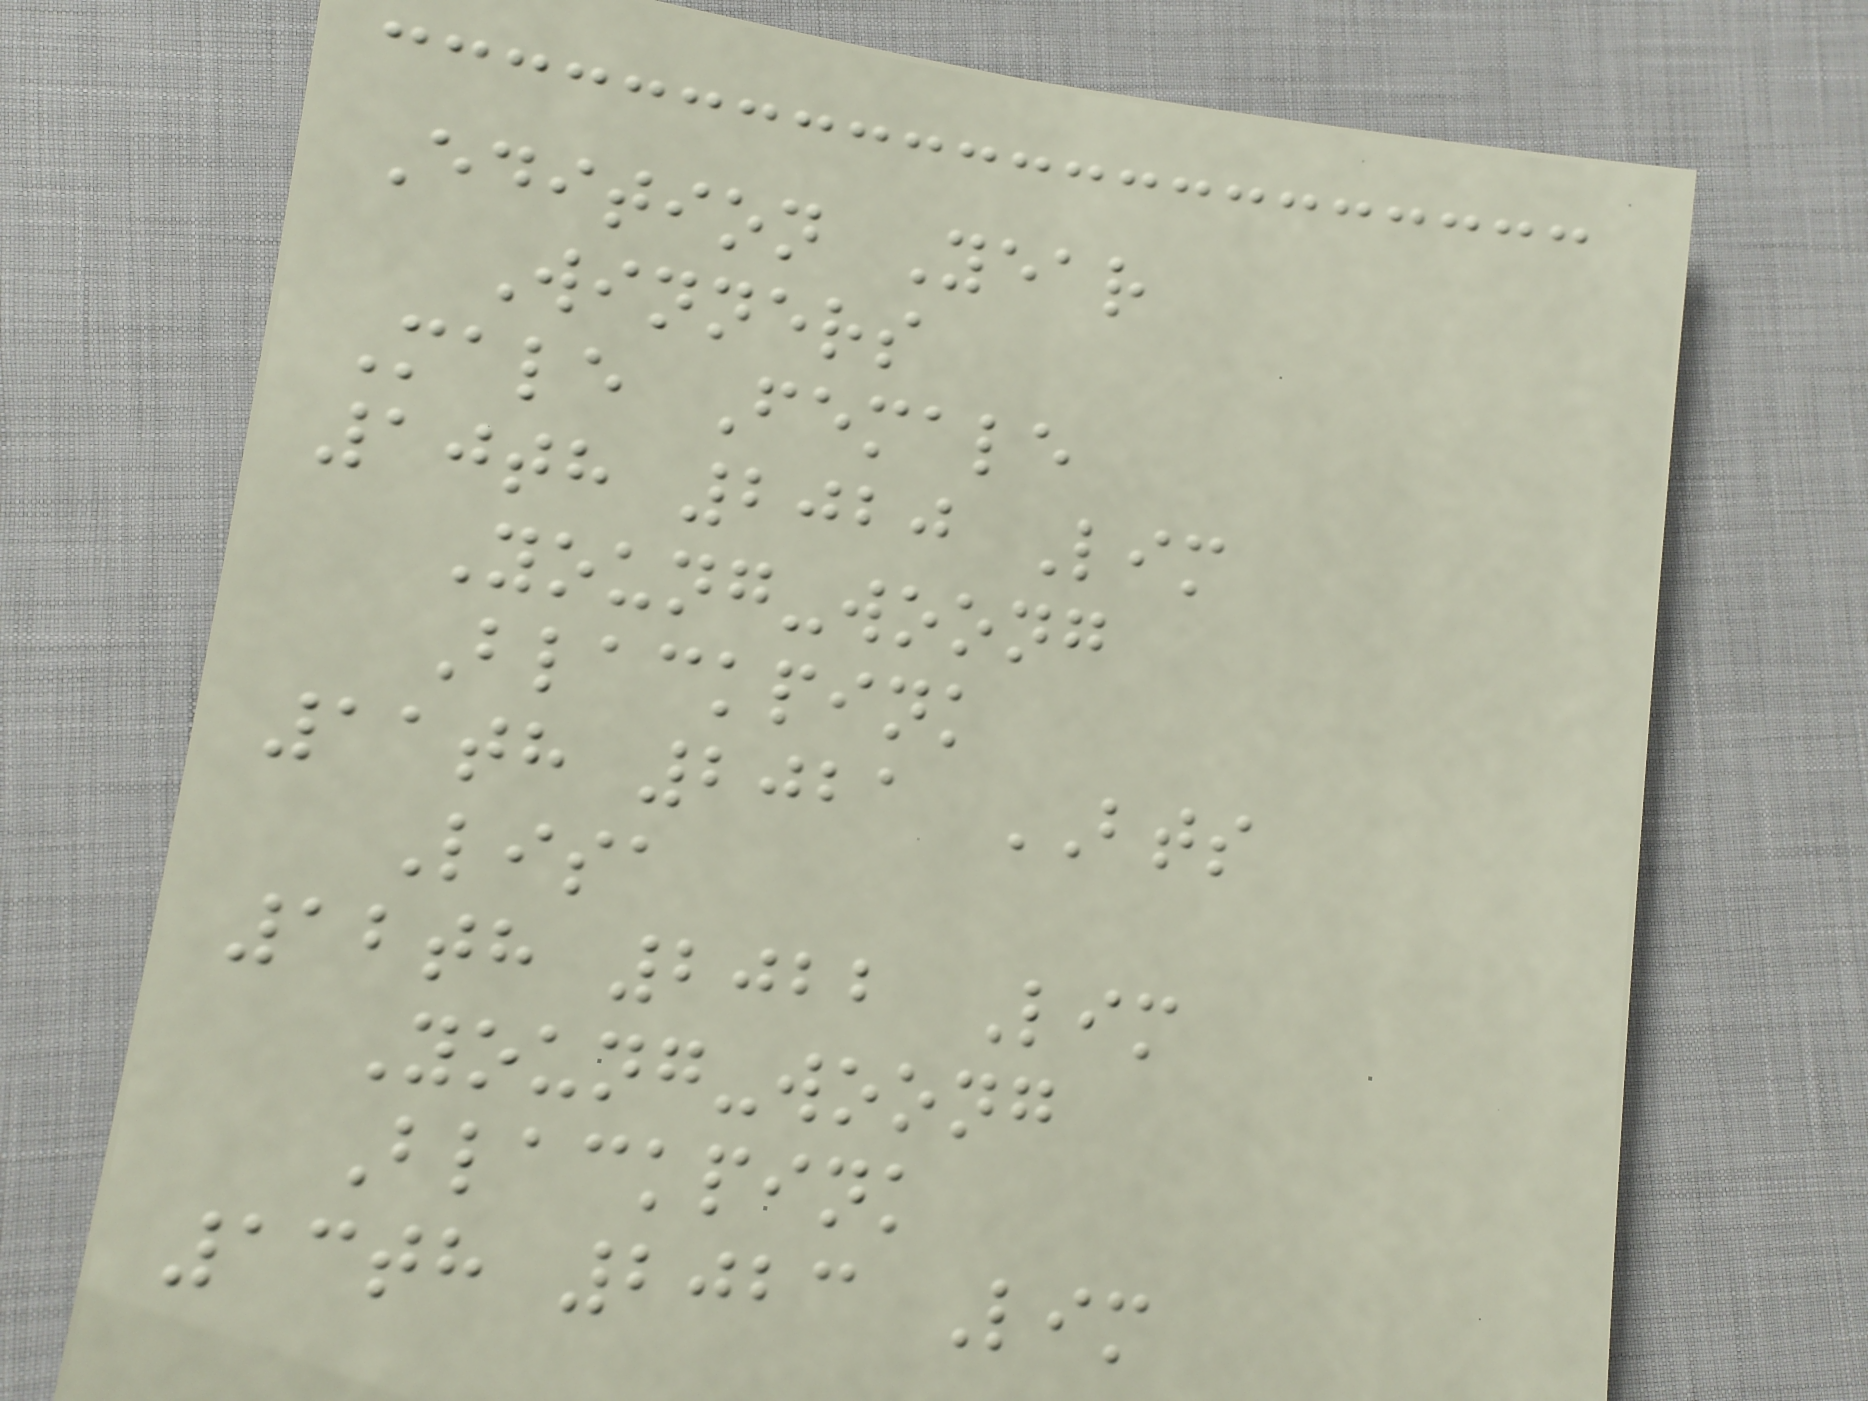Edition Year
Winners
Male Female
10th 2020 Lim
Young-woong
Blackpink
11th 2021 BTS
Lisa
12th 2022 Lim
Young-woong
Blackpink
13th 2023 Lim
